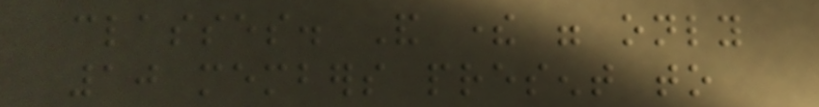classes. And there were only
10 members present to
